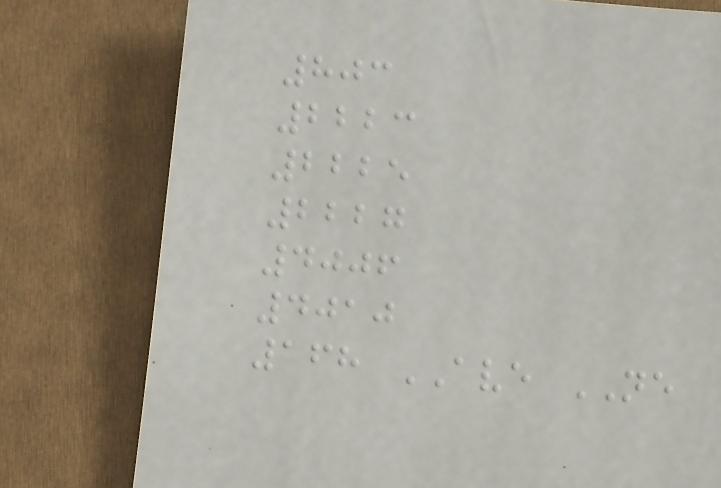803
2223
2225
2227
4006
4010
168 AVE NE
